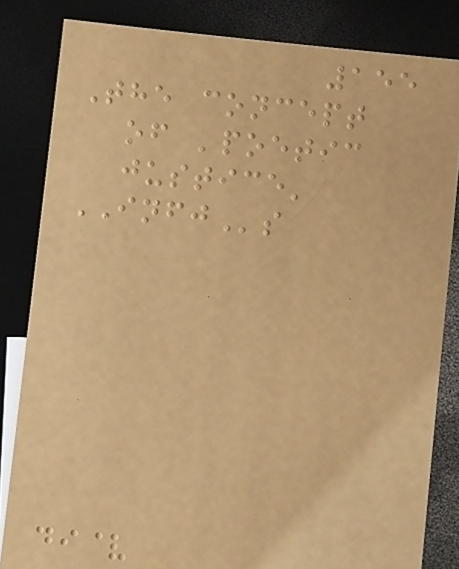155
The concept
of 'poetic
justice'
INFJs
